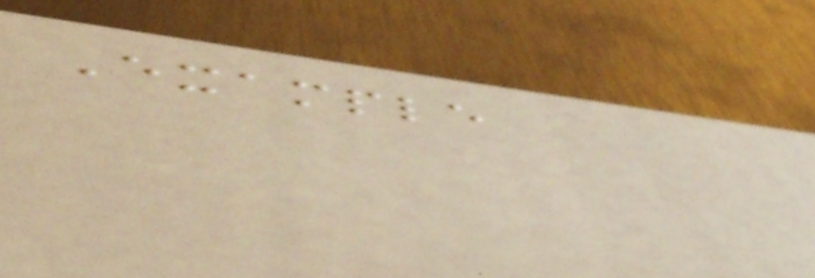Example
